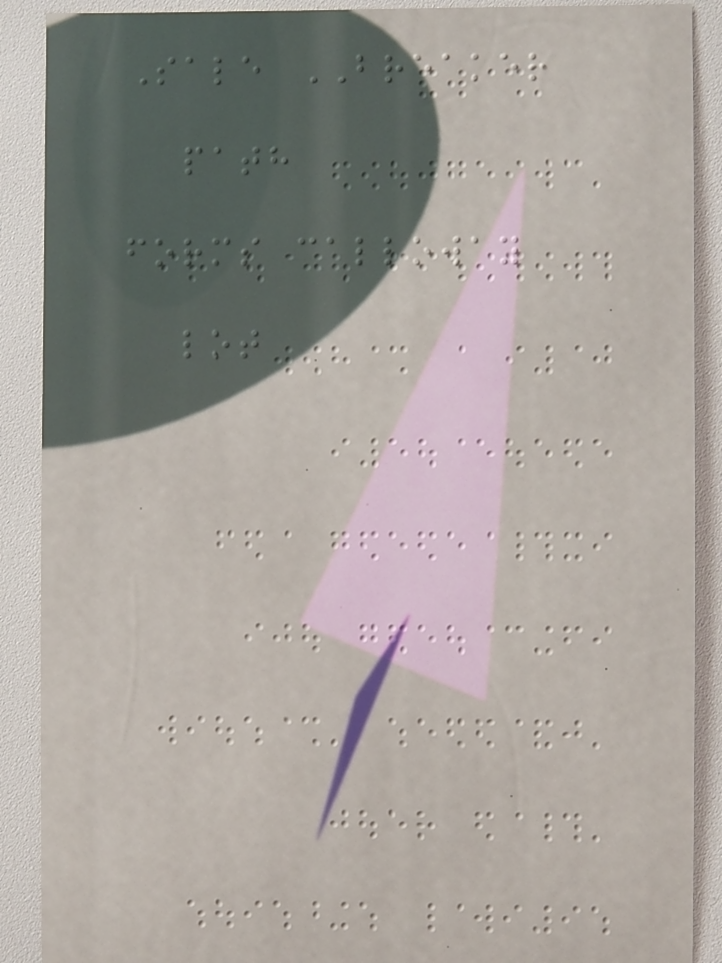Sale BREAKER
path
forms calloway
lot
